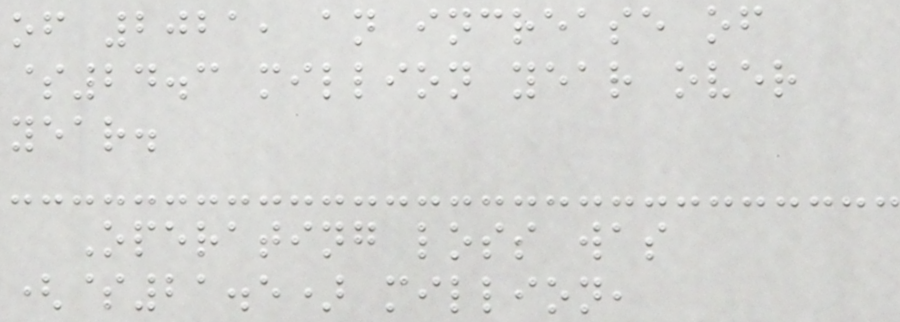of 2021, an increase of
$24.3 million year over
year.
Operating loss was
($21.5) million,
